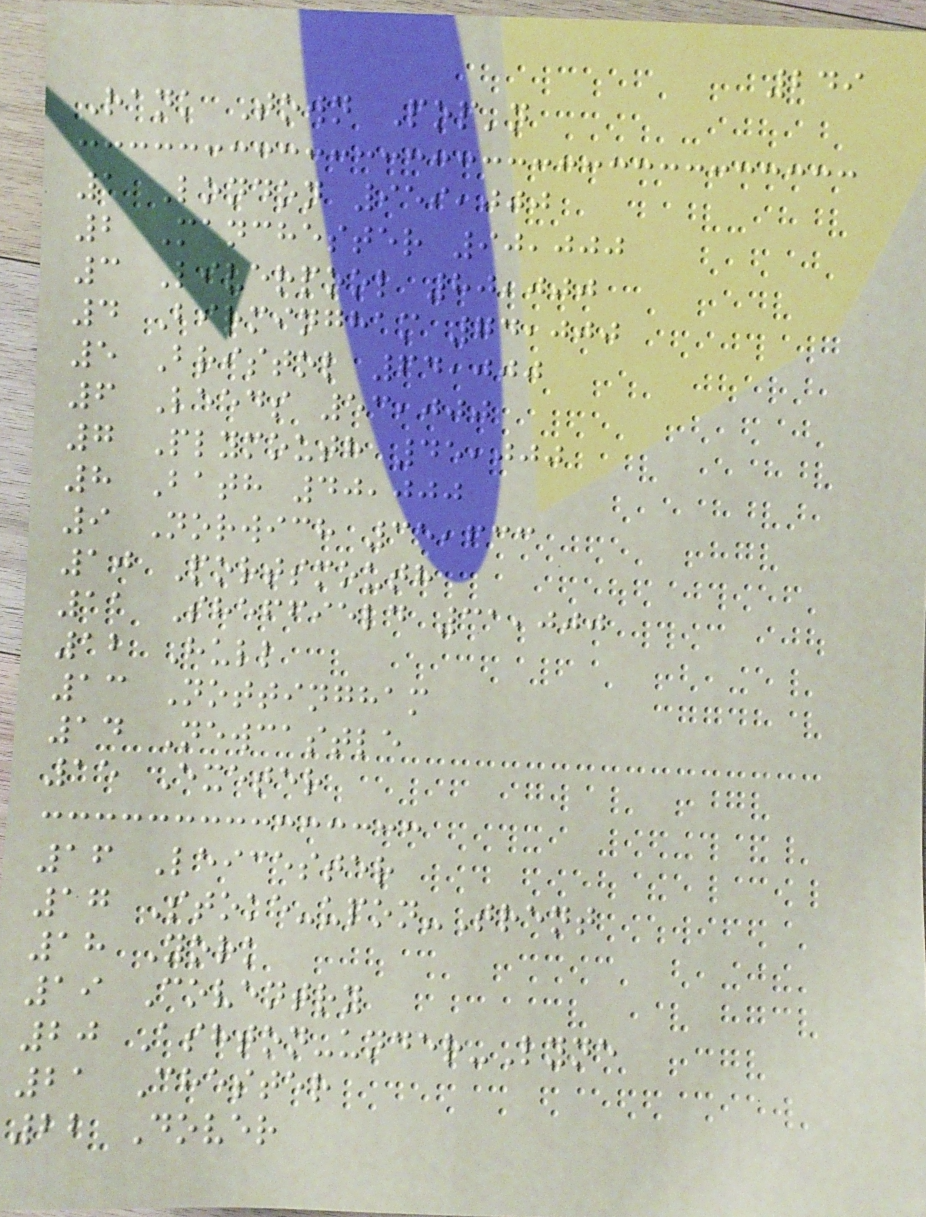249
Rank Town Pop'n
1 London 959,000
2 Manchester 90,000
3 Liverpool 80,000
4 Birmingham 74,000
5 Bristol 64,000
6 Leeds 53,000
7 Plymouth 45,000
8 Bath 40,000
9 Norwich 35,633
10 Portsmouth
11 Sheffield 31,000
12 Hull
13 Nottingham
14 Newcastle
15 Exeter
16 Leicester
17 Stoke-upon-Trent
18 York
19 Coventry
20 Ashton-under-Lyne
21 Chester
22 Dover
